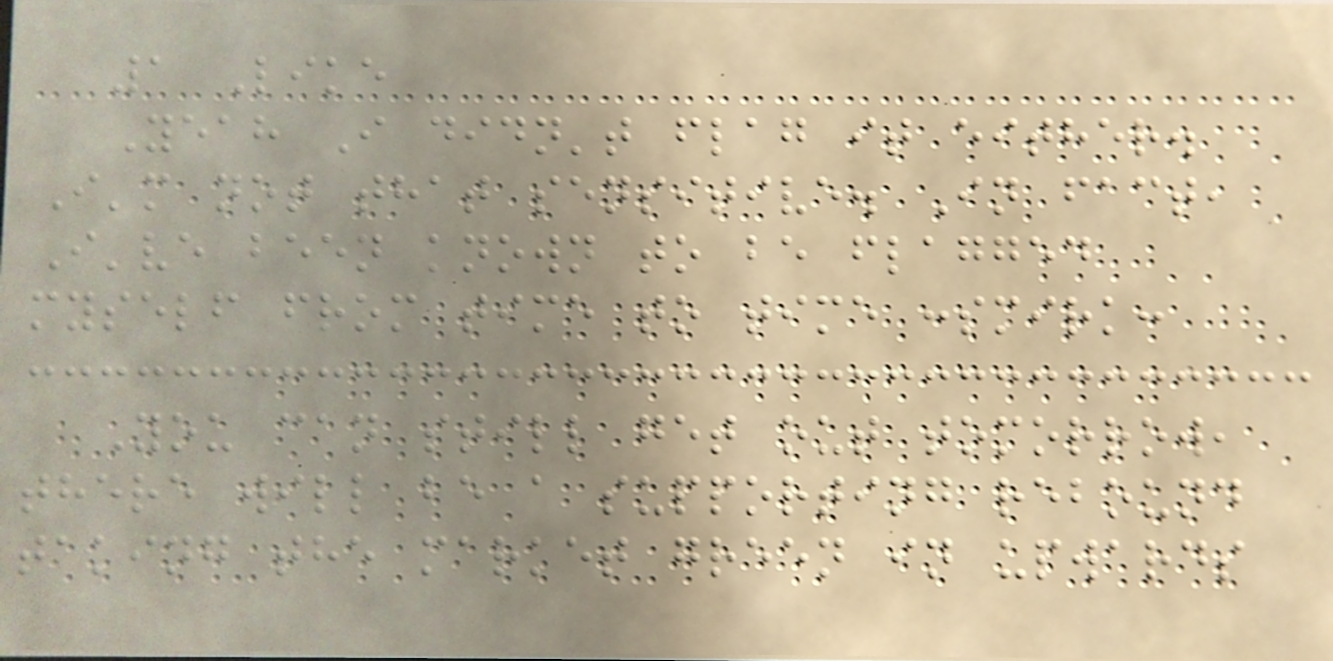1 Like
Yeah I didn't flag it either.
I'm not that sensitive. In fact,
I've been known to be flagged
myself from time to time :smirk:
You can still get out tomorrow,
there will be a supporting rebound
taking the market green in upwards
